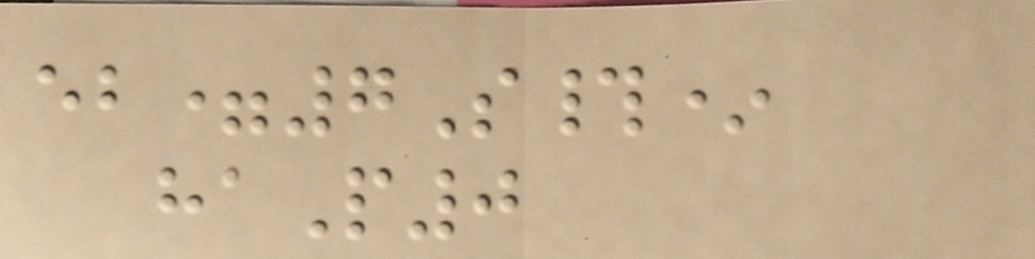eb=7S#*
haP0
